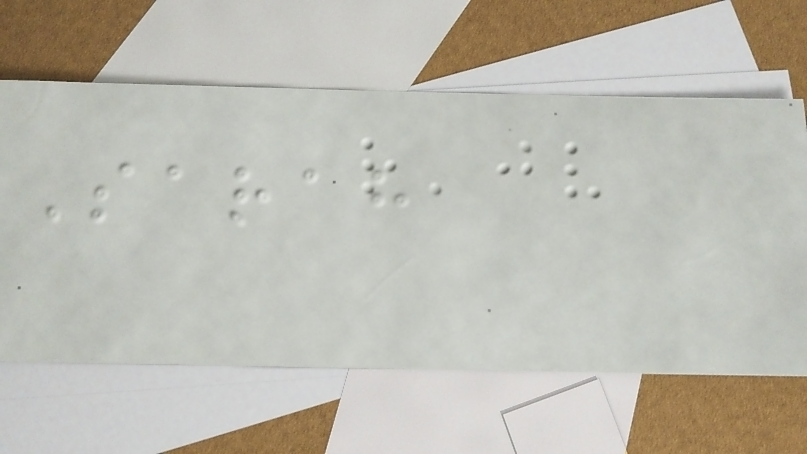Sarah
